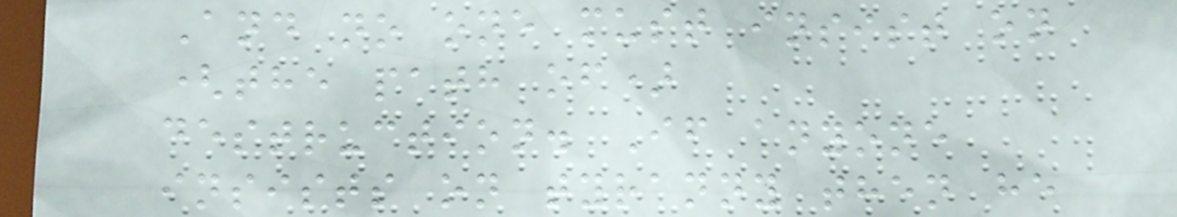And no one must insist on
(the path of)
destruction. If anyone
insists on tyranny then he
